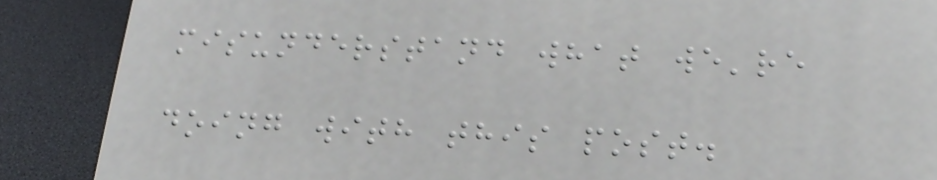misunderstand what we're
doing with this post.
